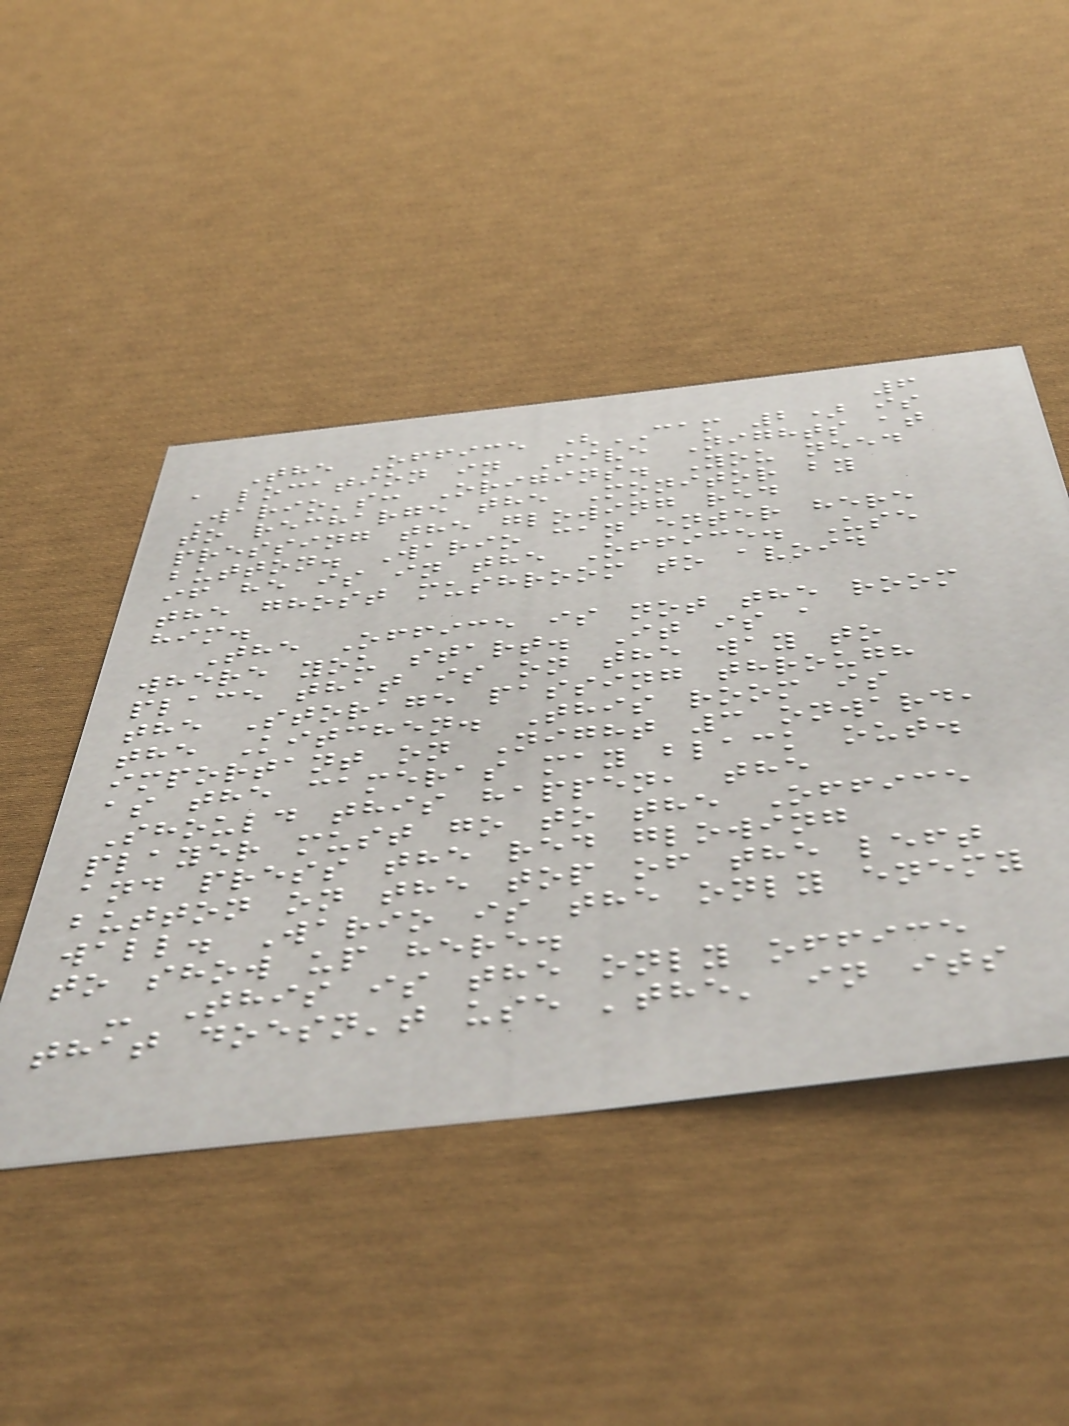6
The Office (CAM 2) is
a location in Five Nights at
Wario's: Origins. You need
to recharge the Monitor by
pressing the glowing red
button. Wario can enter here
if he is in the Office. Use
the ghost mushroom to avoid
him.
The Office is not the room
where you start. It is a
place that is on the way to
the Storage passing through
the Kitchen. This room is
important on Night 3 onward,
as the cameras may black out.
Should this happen, the
player must go to the Office
and press the red glowing
button on the top of the left
wall. Wario is the only enemy
to show up here.
- This is the only office
that doesn't use 'the' in its
